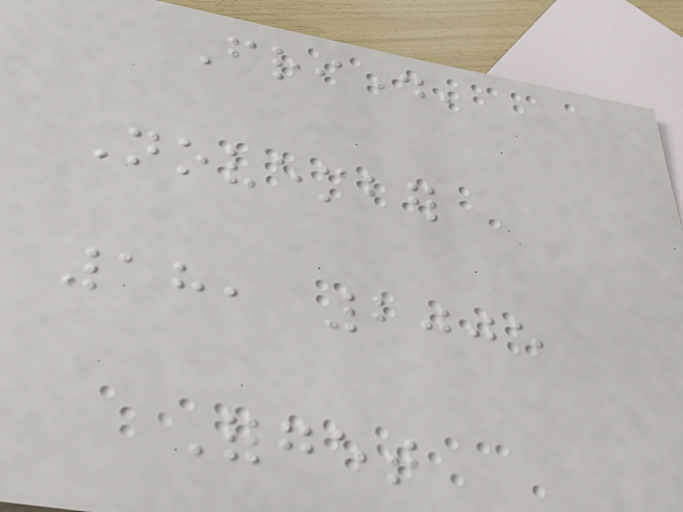Friday,
November
18, 2005
Forget
